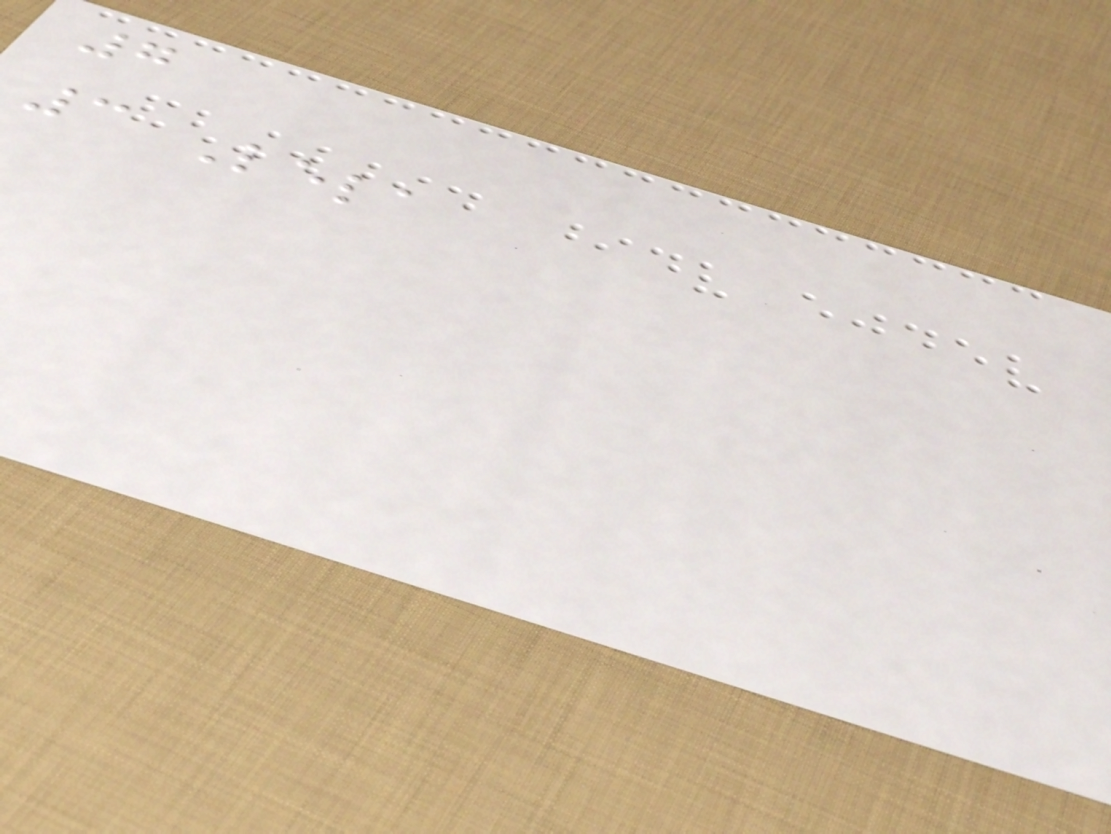7
3 Lela
